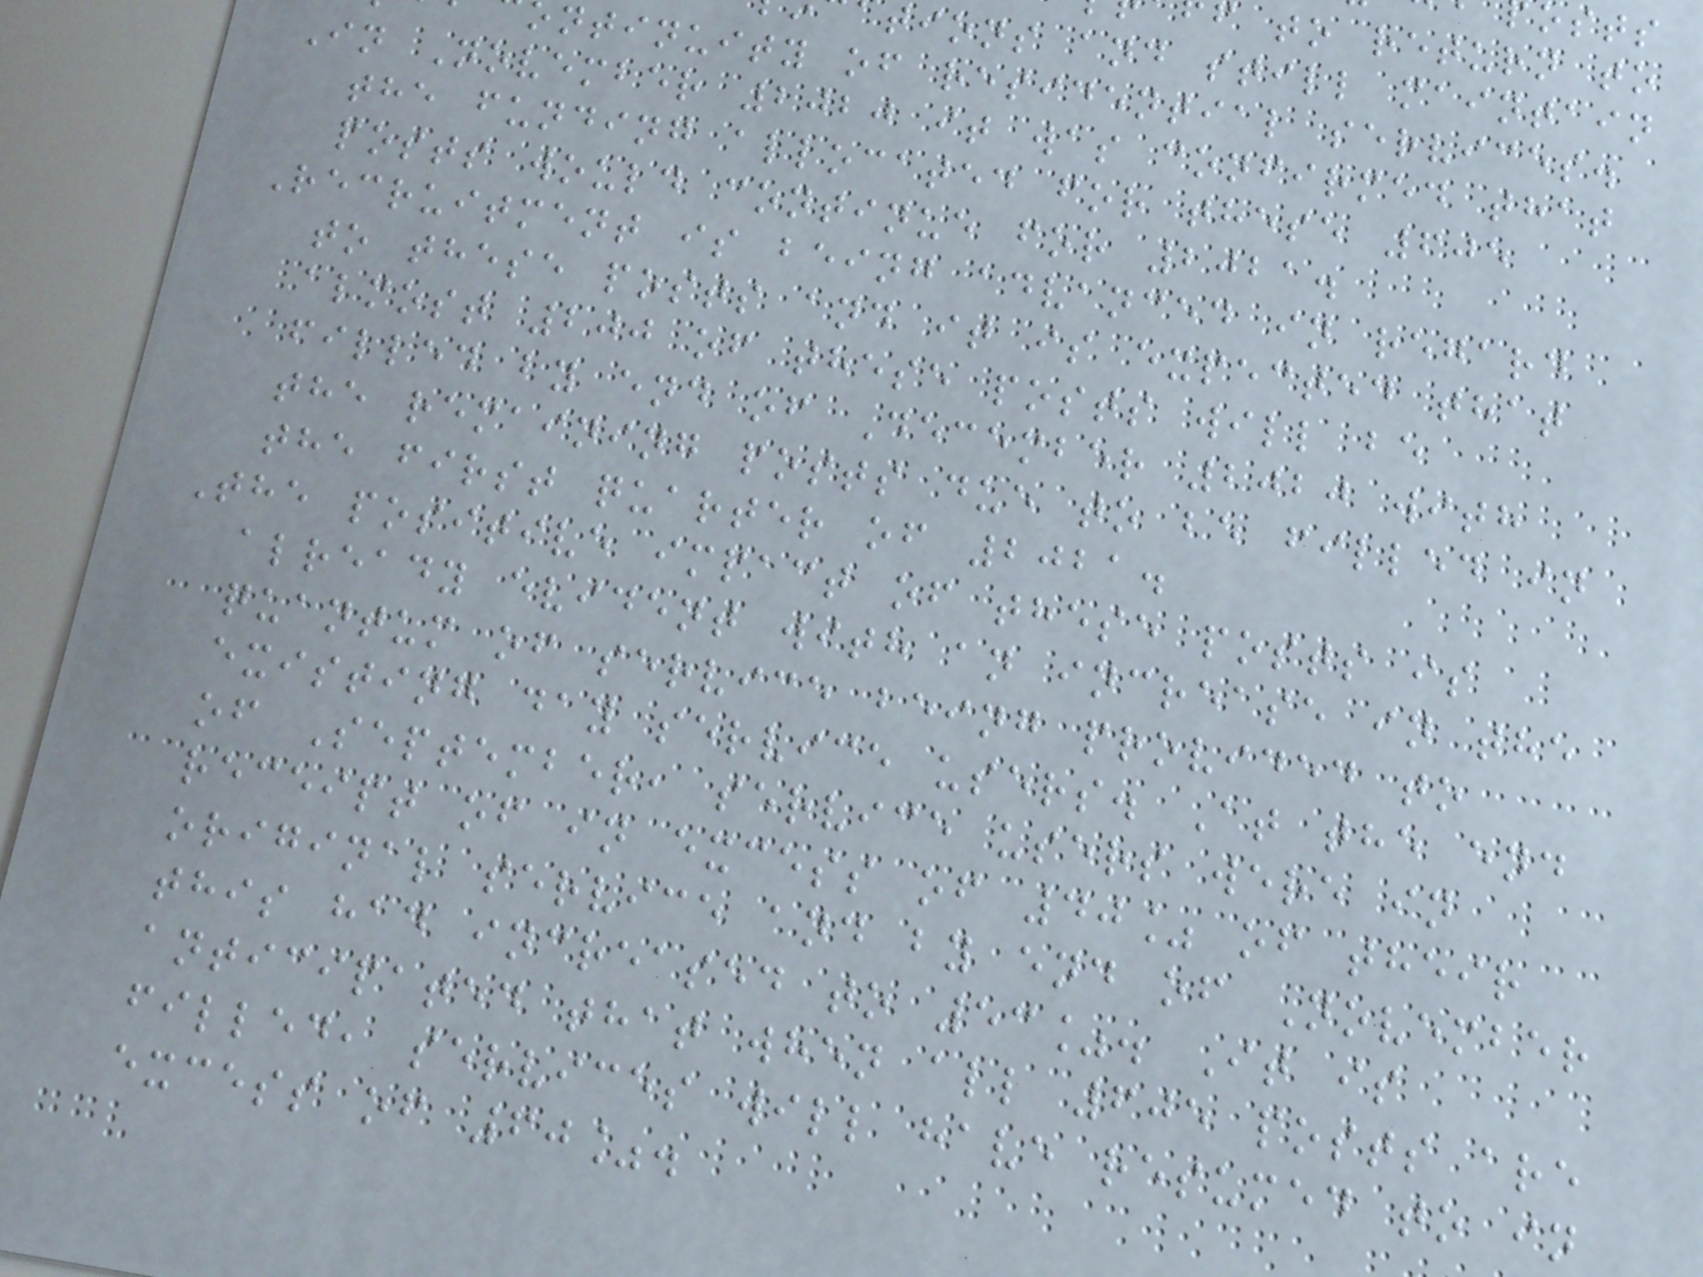f to return to
tions and still maintain
ntinuity of residential services.
In November 2020 it was confirmed that
the funding allocated for these 605
posts would continue for 2021.
Recruitment is being advanced in regard
to these posts and it is expected that
almost 200 of these posts will be
filled by end of December 2020 with
the remaining posts due to be filled in
the first quarter of 2021.
The positive impact of these posts is
already evident with an increase in the
quantum of service being provided to
existing day service users. At the end
of September, service users were in
receipt of in excess of 40% of their
original service and by end of November
this had increased to 53%. It is
anticipated that when all 605 posts are
filled, services will have resumed to in
excess of 60%.
